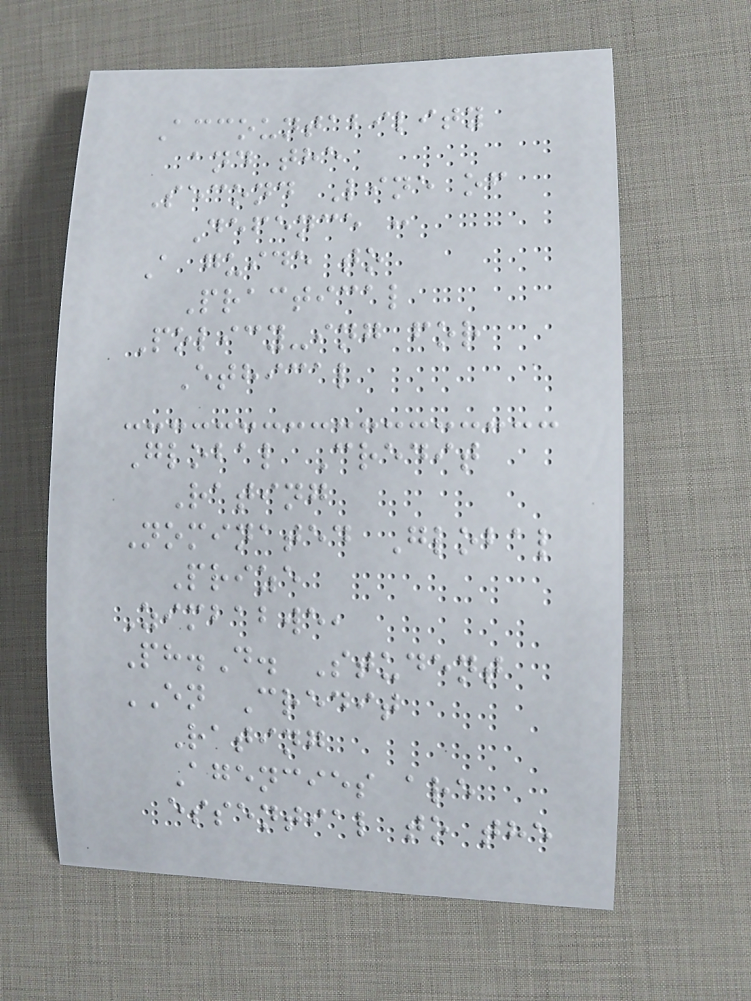Accountability
and the
Second Line of
Defence :
A guide to
Practical
Policy-ing for
Ethical
Global Credit
Rating
Nominated Global
Prize
Zimbabwe,
Ph.D. Student
EN Credit
Rating
Agencies are
essential to the
